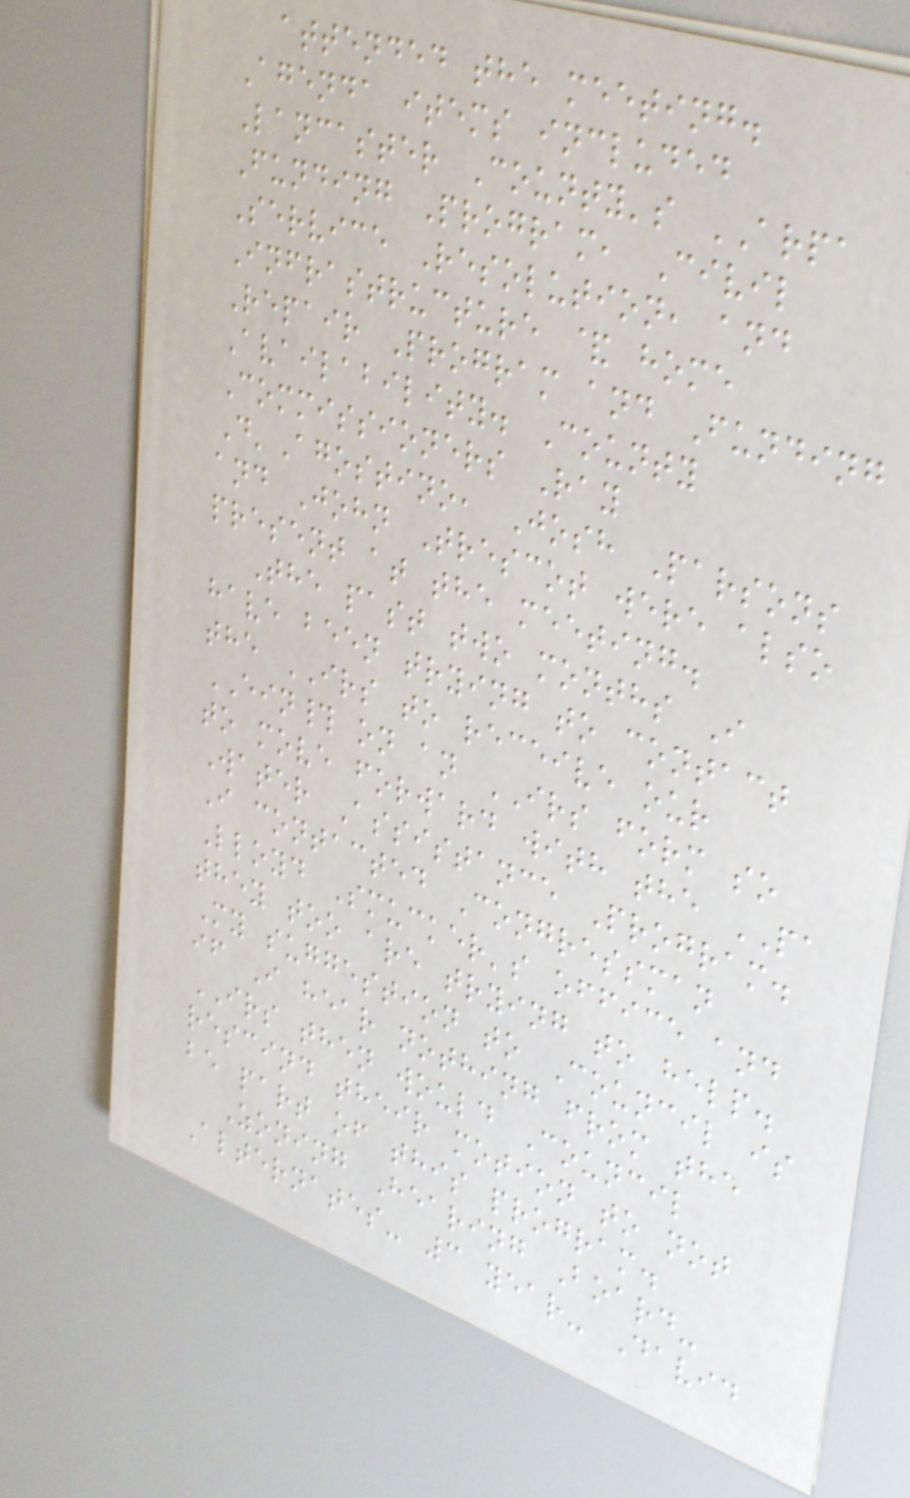attended the meeting.
Agenda items included
Lancaster County's ARPA
Funding Program, Civil
Service Resolution, and
Infrastructure & home
Repair Program and Funding
Availability. County
Commissioners Ray
D'Agostino, Josh Parsons
and John Trescot were also
present at the meeting.
The past two months I
have been trying to contact
the IRS to receive our
EIN# on an IRS form so
to move forward with the PA
Water Assistance Program.
I contacted Congressman
Lloyd Smucker's office and
they too are trying to help.
My suggestion to Council is
if I hear nothing from the
IRS then would Council
rescind their motion to not
be part of this program.
Zoning Hearing Board-
Alternates- 3 year- David
